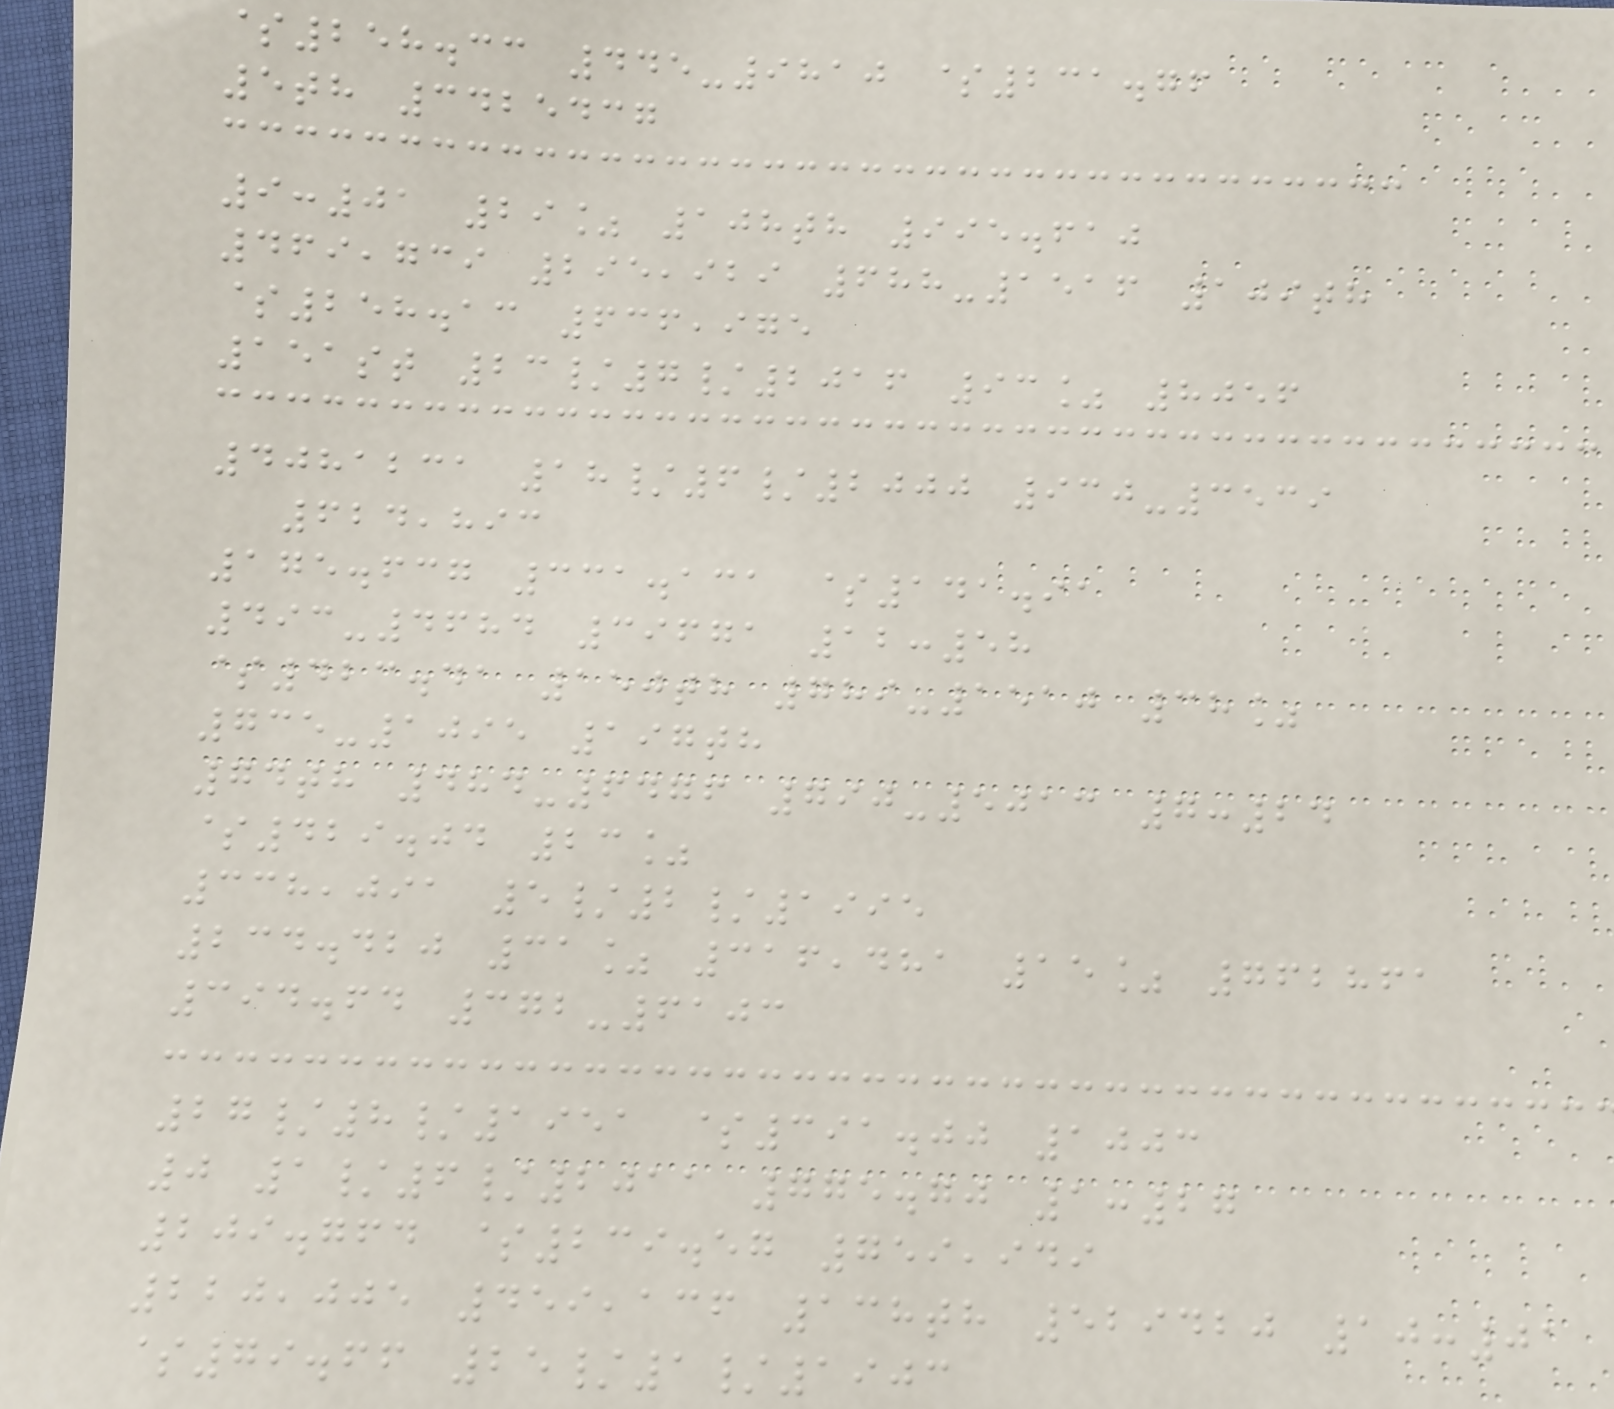$258.33 445-9810 $231.76
5th 3425437
9:01 29% 108th 995.610
469,739 295,929 688-1516 109th
$258.13 636,975
151st 23/7/2016 93% 8056
4081231 18/6/2000 930-3539
624,893
175.637 331.131 $141.91
493-4684 39671 12:58
$423.41 150th 789-1510 38%
735-1095 197th
74th 484-6476 790-5013 7:24
$429.04 23%
338,091 5/2/1995
234.420 31% 316,481 15% 762861
394.64 372-6103
27/8/1951 $391.00 1003
0 1/6/2011 775.70 1:27
209.764 $239.57 759,949
220,005 459,136 138th 529420 10:01
$79.66 25/1/1903
